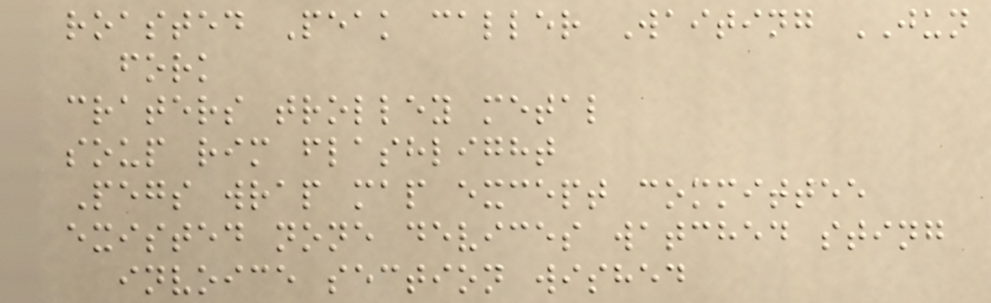roasted Peak caller Waiting JUN
fork
craters trolley metal
soup rim flashlight
Pegs wrap map except committee
existed none devices watched sting
invoice section wished
